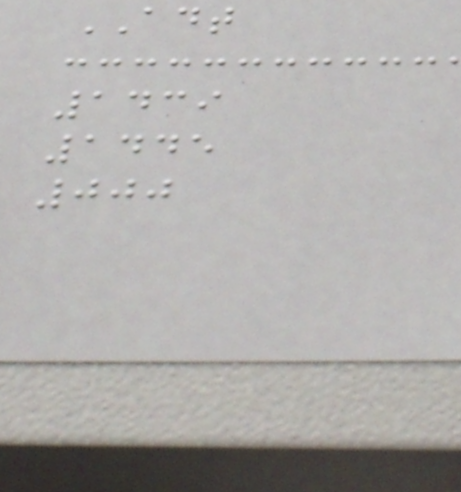ADT
1439
1445
000
